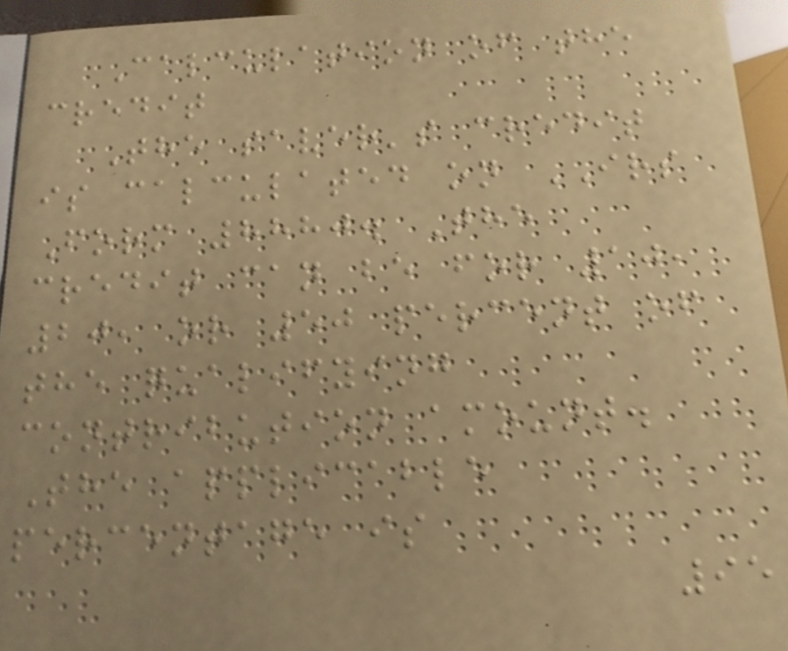Calculation of the
credit
The saver's credit
is calculated on IRS
Form 8880. The
credit can be for 10,
20, or 50 percent of
the qualifying
contribution amount.
The applicable
percentage is
95
